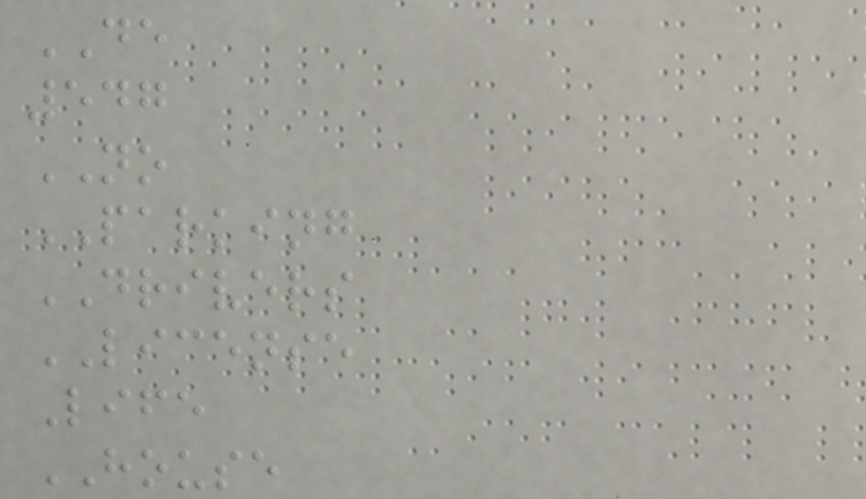DE
547
NO
PARKING
DRIVERS
LICENSE
Life
HOUSE
